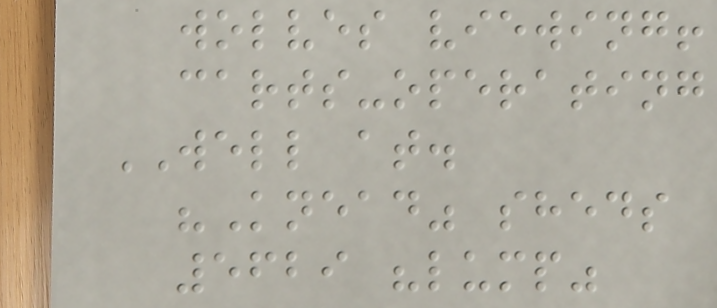wolves viewing!
carts-operating
WELL at.
"Knead" sheds
5629 "lump"
